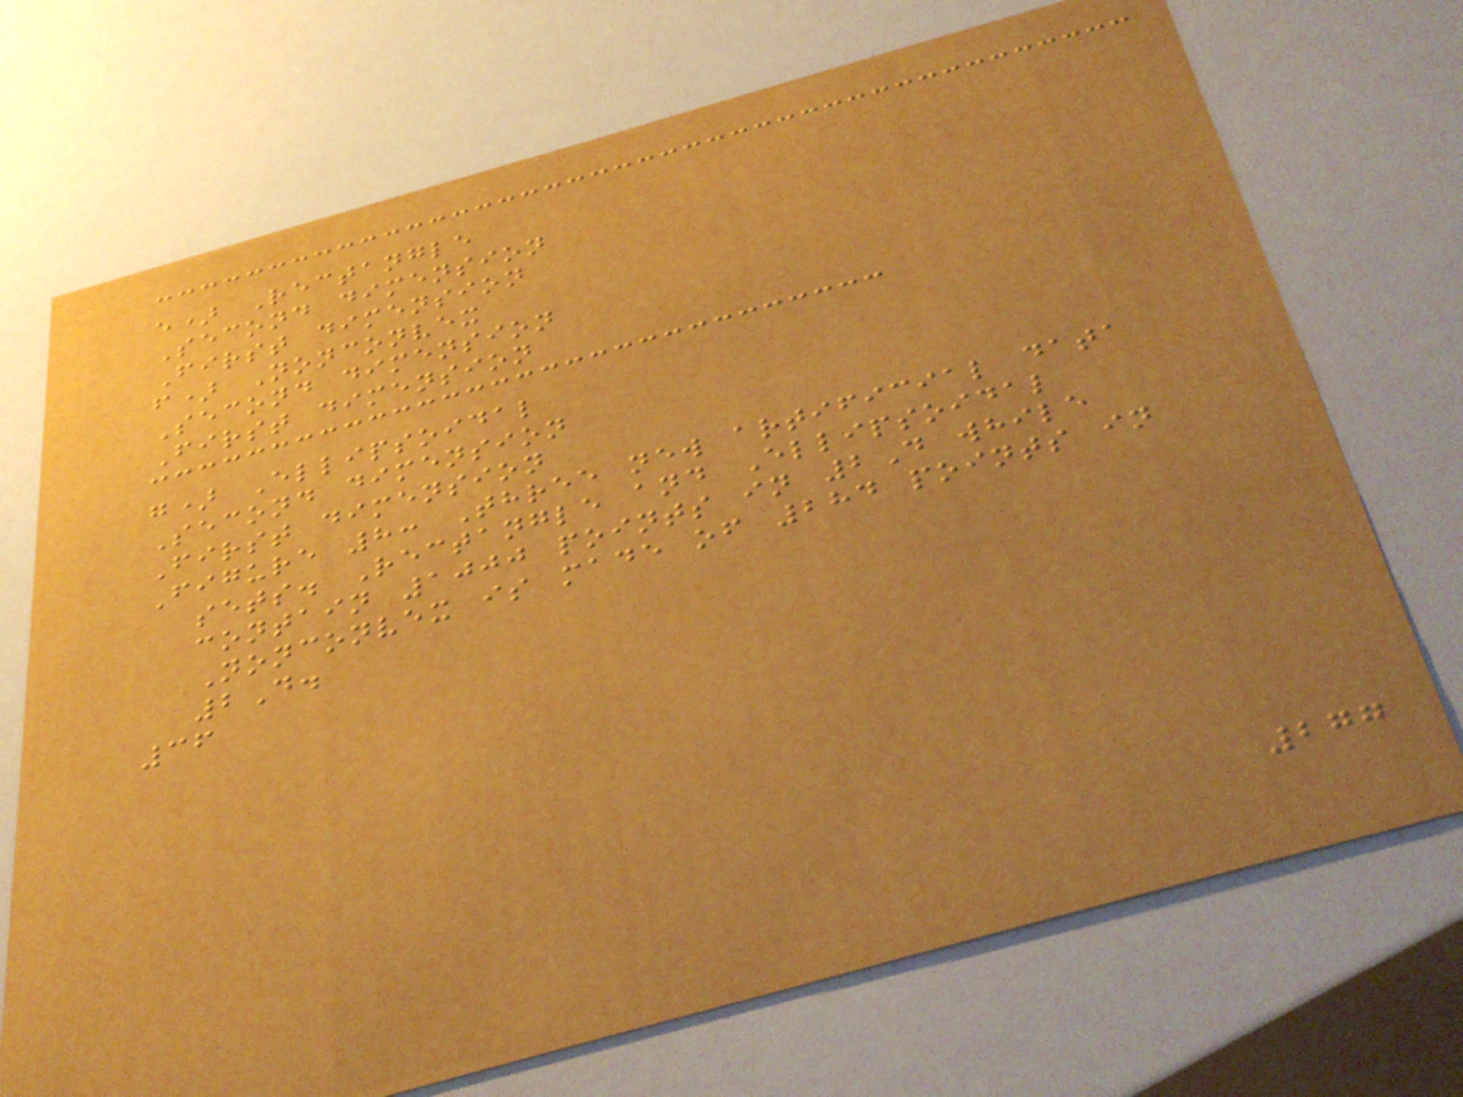e) Rectangle
Second dimension
First dimension
f) Nonconvex
Second dimension
First dimension
g) Ellipsoidal
Second dimension
First dimension
Figure 8: Three new artificial data
sets. Rectangle and Ellipsoidal
contain 1000 points in 2D while
Nonconvex is made of 284 points in
2D.
36
277
